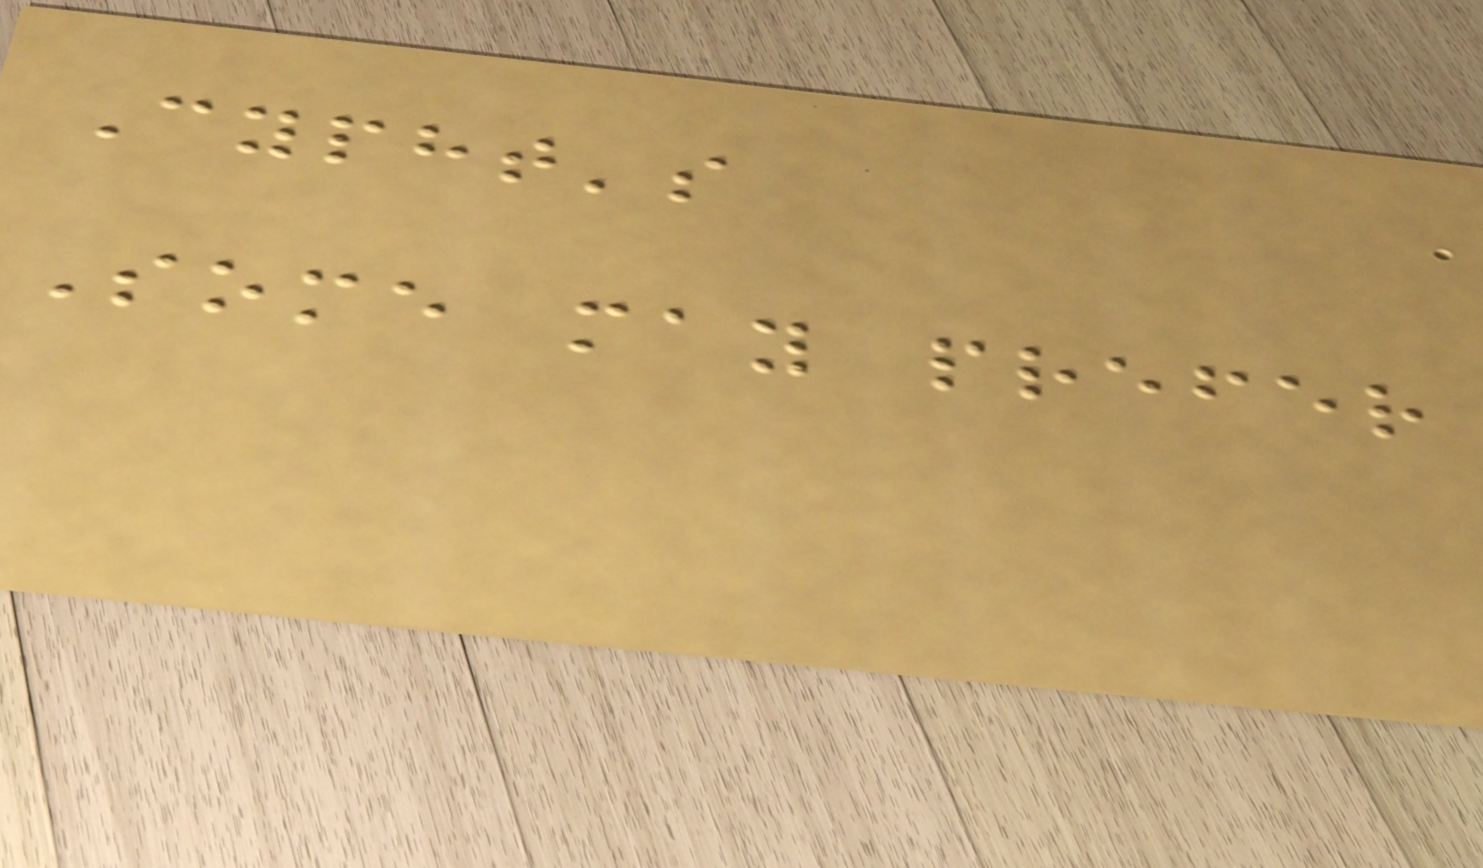Cypht's
Some may prefer
